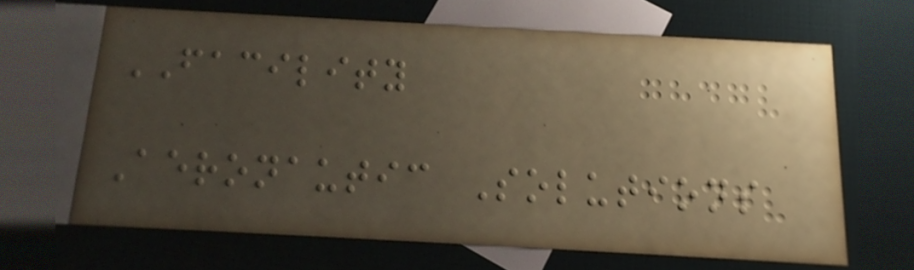FACILITY
Aeronautic Solutions
